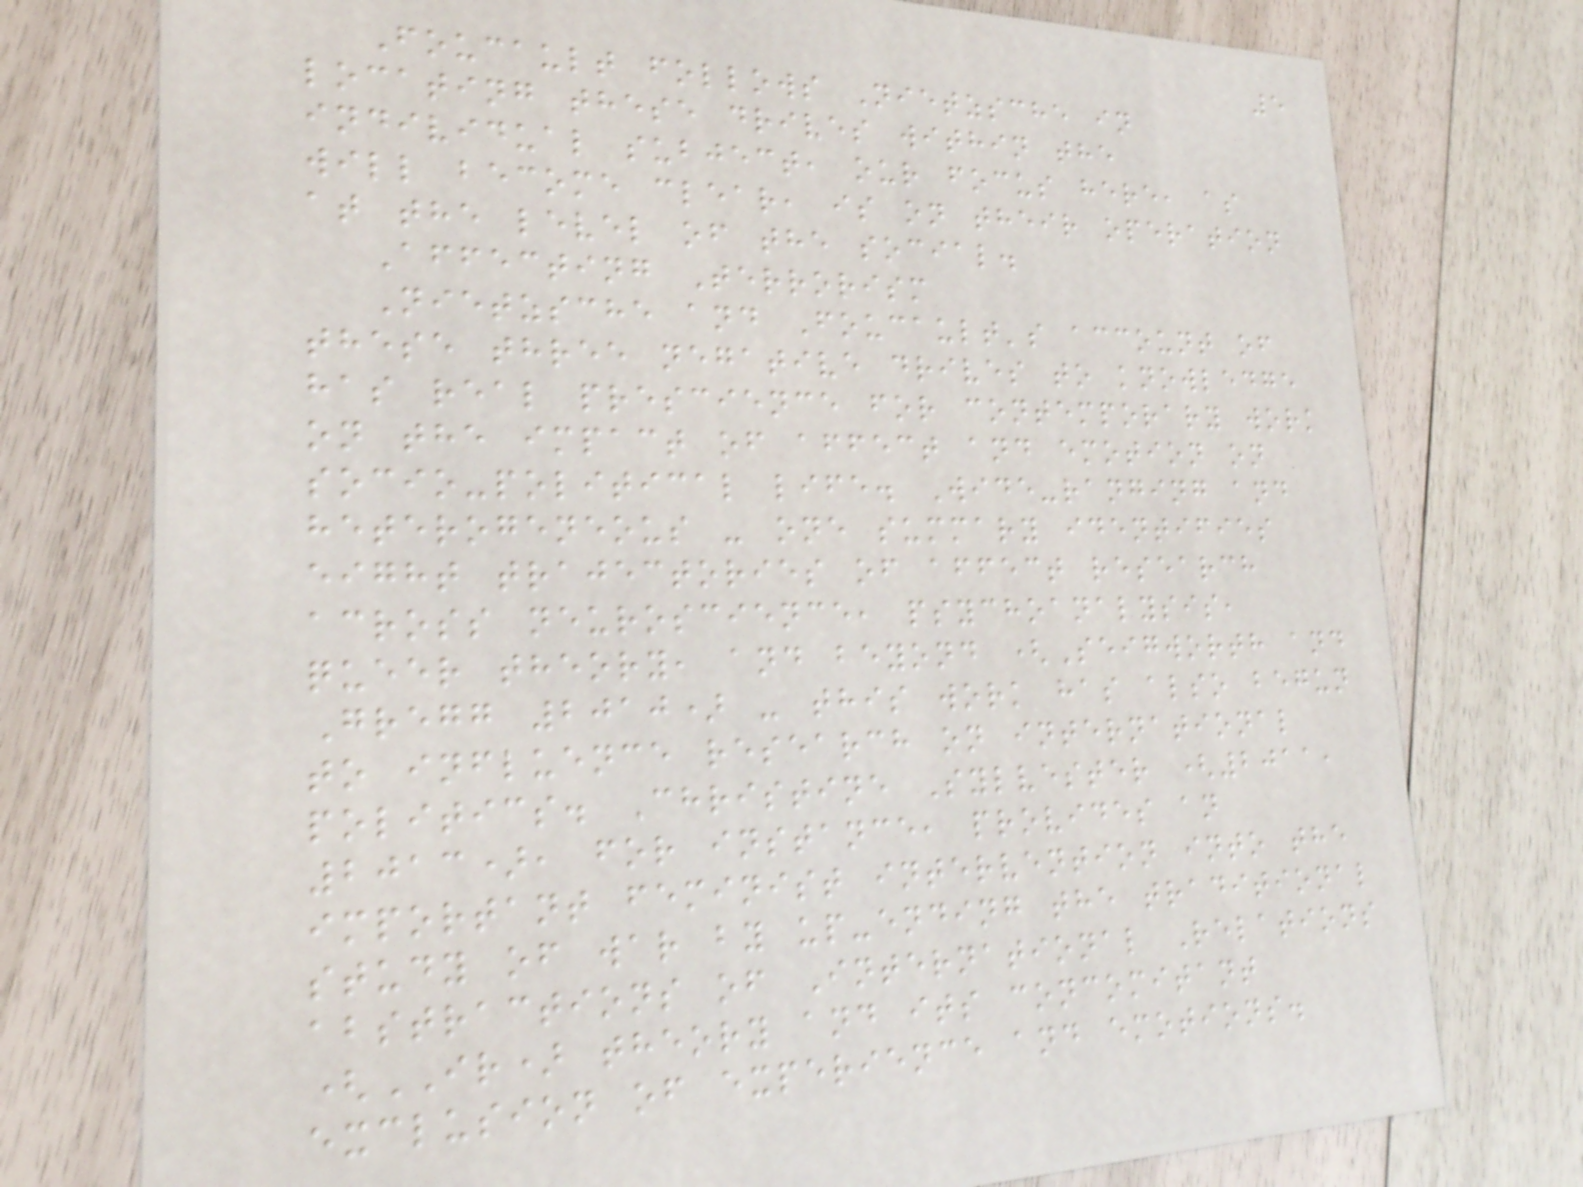5
Foucault follows Nietzsche in
locating these drives within the
individual subject, our focus here, as
will become clear, is on their operation
at the level of the social.
Affecting Terrorism
Nietzsche and Foucault's account of
these three negative drives to knowledge
has real prescience for contemporary work
on the impact of affect and emotion on
socio-political life. Wide-ranging and
heterogeneous - one summary identifies
eight trajectories of affect research
across neuroscience, psychoanalysis,
queer theory, and beyond (Seigworth and
Gregg 2010) - this work has also begun
to influence research on international
politics. Christine Sylvester (2011,
2013), for instance, provides an
important feminist intervention into the
study of war by up-ending the traditional
abstractions of International Relations
(IR) theory and its concomitant
exclusion of experience and emotions.
